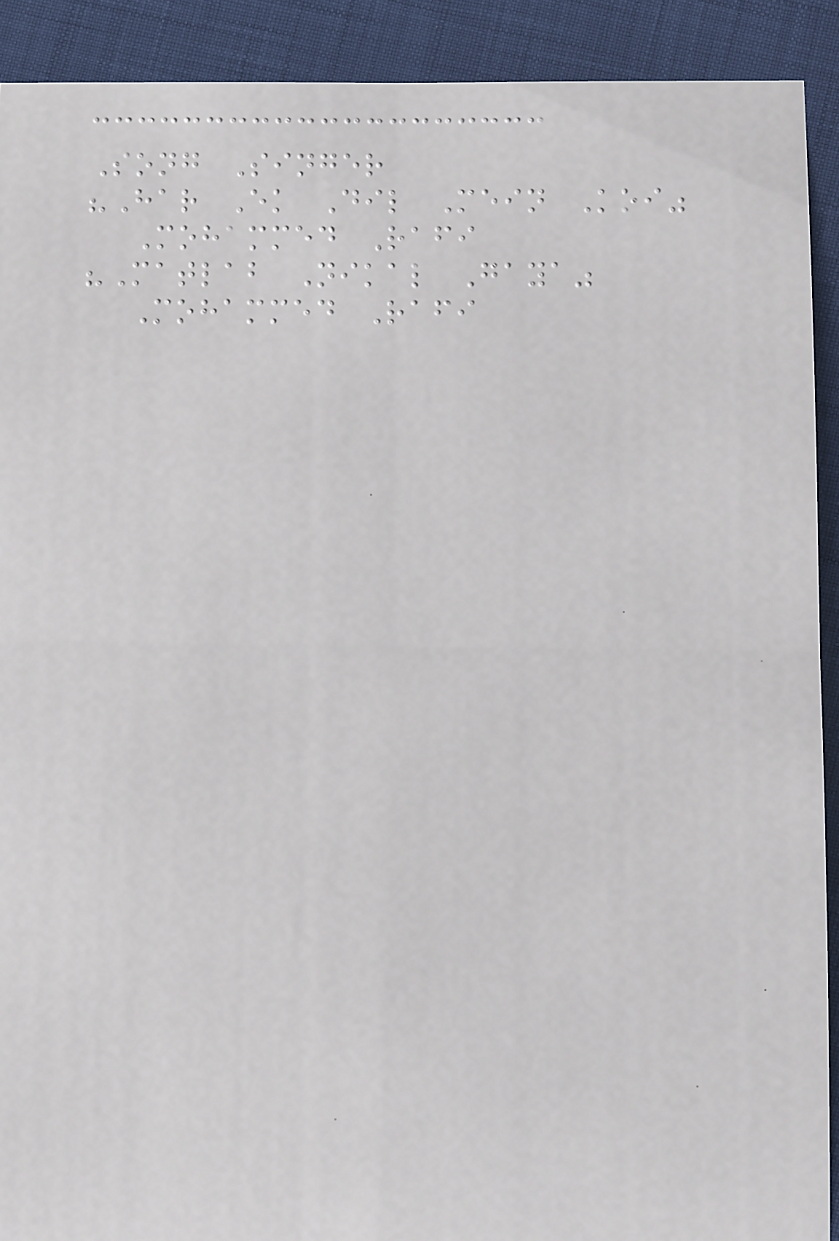Song Singer
"Har Ek Dil Mein Koi"
Mohammed Rafi
"Matlab Nikal Gaya"
Mohammed Rafi
